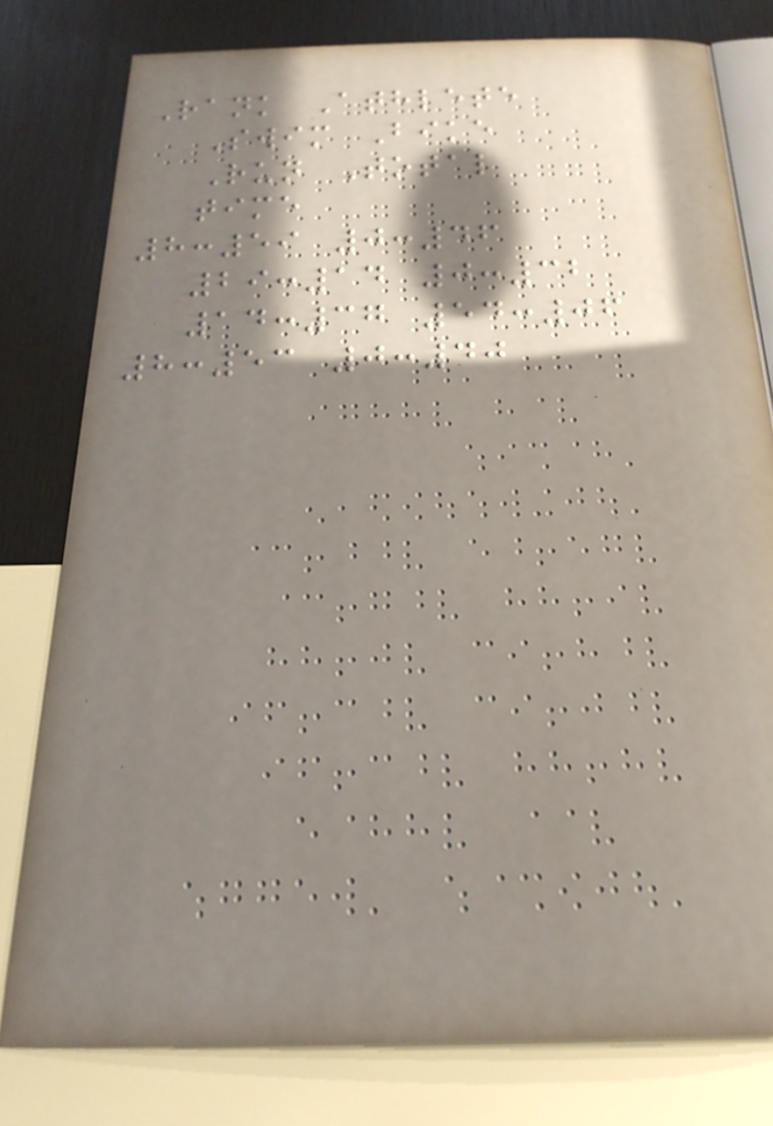Rank Athlete
Swim Bike
Run Total
time
8:59 0:46
29:14 0:32
14:37 54:06
8:53 0:40
